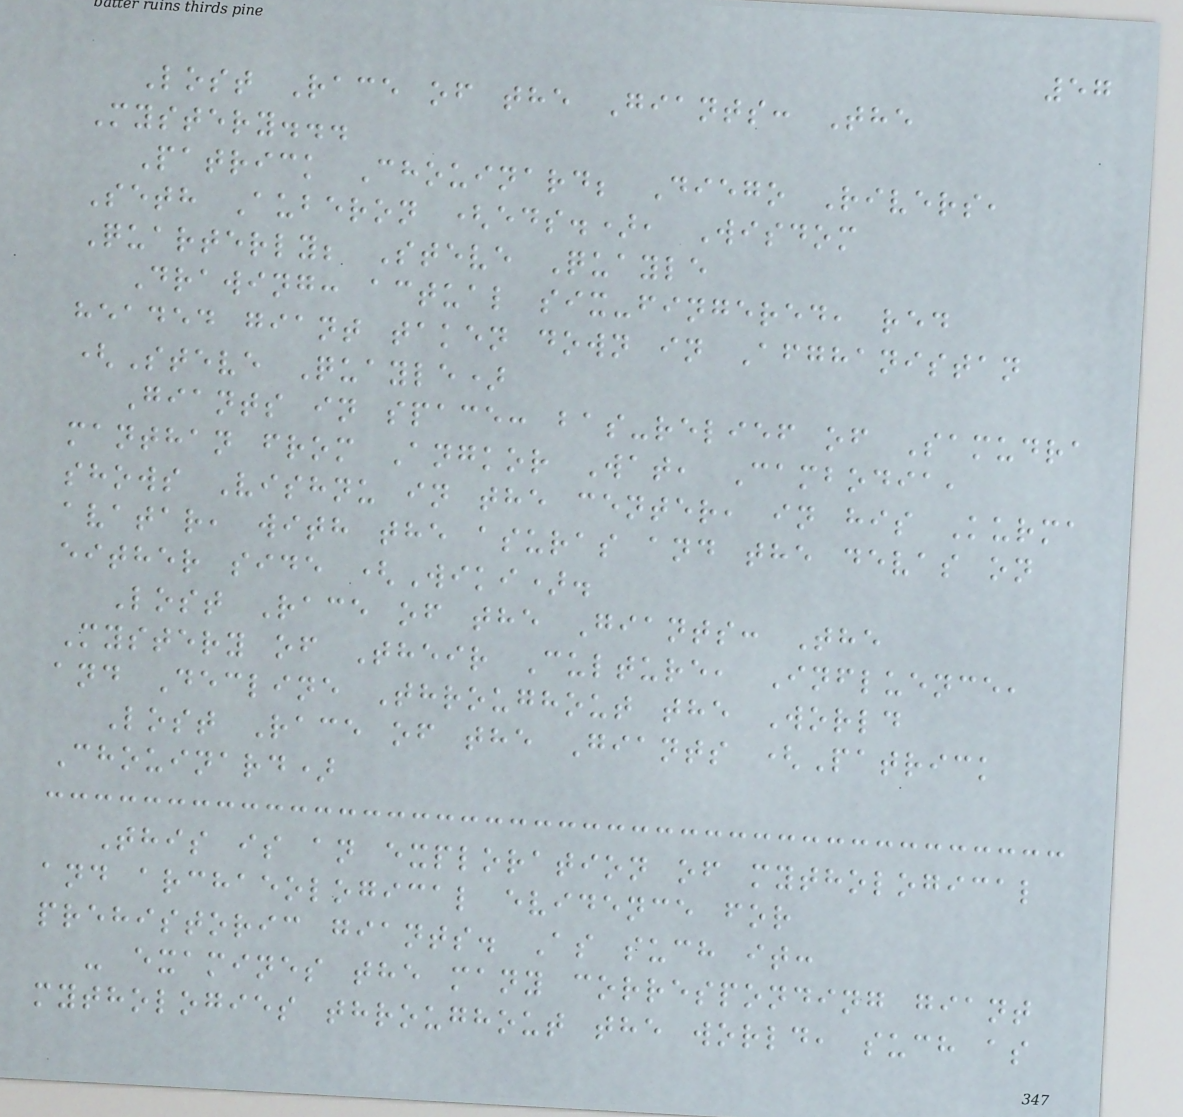57
Lost Race of the Giants: The
Mystery...
Patrick Chouinard; Diego Rivers,
Seth Auberon (eds.), Wisdom
Quarterly; Steve Quayle
Drawing: actual six-fingered, red
headed giant taken down in Afghanistan
(Steve Quayle)
Giants in space: bas-relief of Samudra
manthan from Angkor Wat, Cambodia,
shows Vishnu in the center, in his Kurma
avatar, with the asuras and the devas on
either side (Wiki).
Lost Race of the Giants: The
Mystery of Their Culture, Influence,
and Decline Throughout the World
Lost Race of the Giants (Patrick
Chouinard)
This is an exploration of mythological
and archaeological evidence for
prehistoric giants. As such it:
- examines the many corresponding giant
mythologies throughout the world, such as
